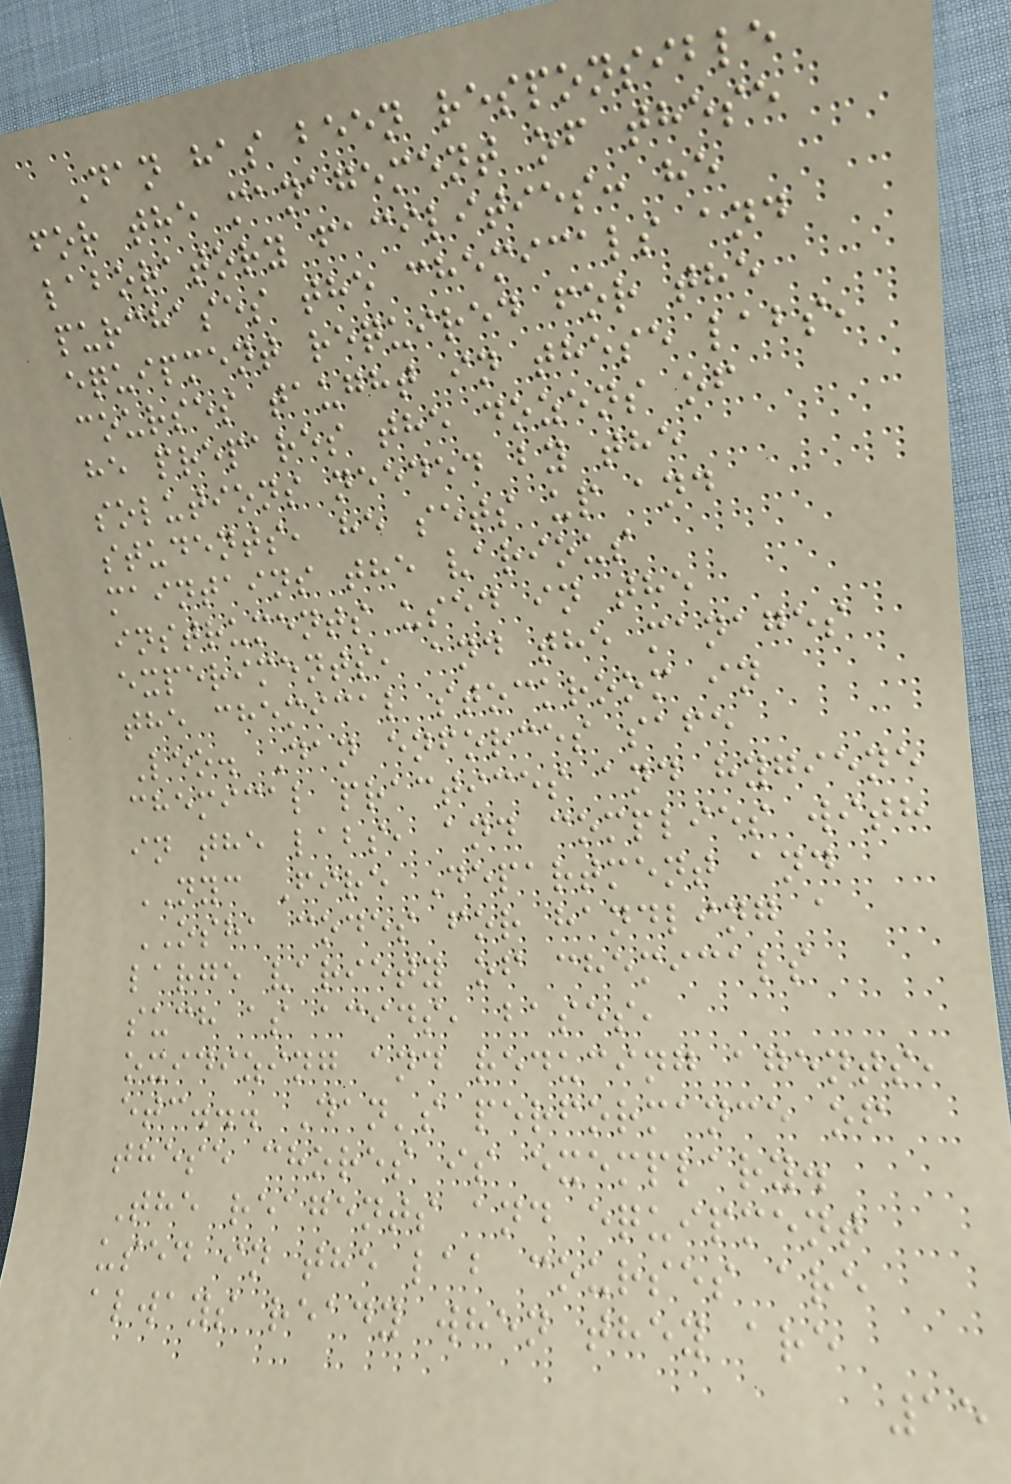Dan has been responsible
for the management of these
laboratory facilities: he
purchases the chemicals and
equipment required for the
courses taught in these labs,
he prepares the dozens of
solutions needed by the
students, he sets up and
maintains the various
instruments used in the
experiments, and the manages
the chemical stockroom in
Leo. Dan enforces safe
chemical practices and hygiene
in the labs, and complies with
NYC Fire Department and
OSHA codes for handling a
large variety of chemicals
such as acids, bases,
oxidizing and reducing agents,
etc... Dan's performance of
these chores is exemplary.
The reagents and equipment
used in the lab courses are
always ready when they are
15
